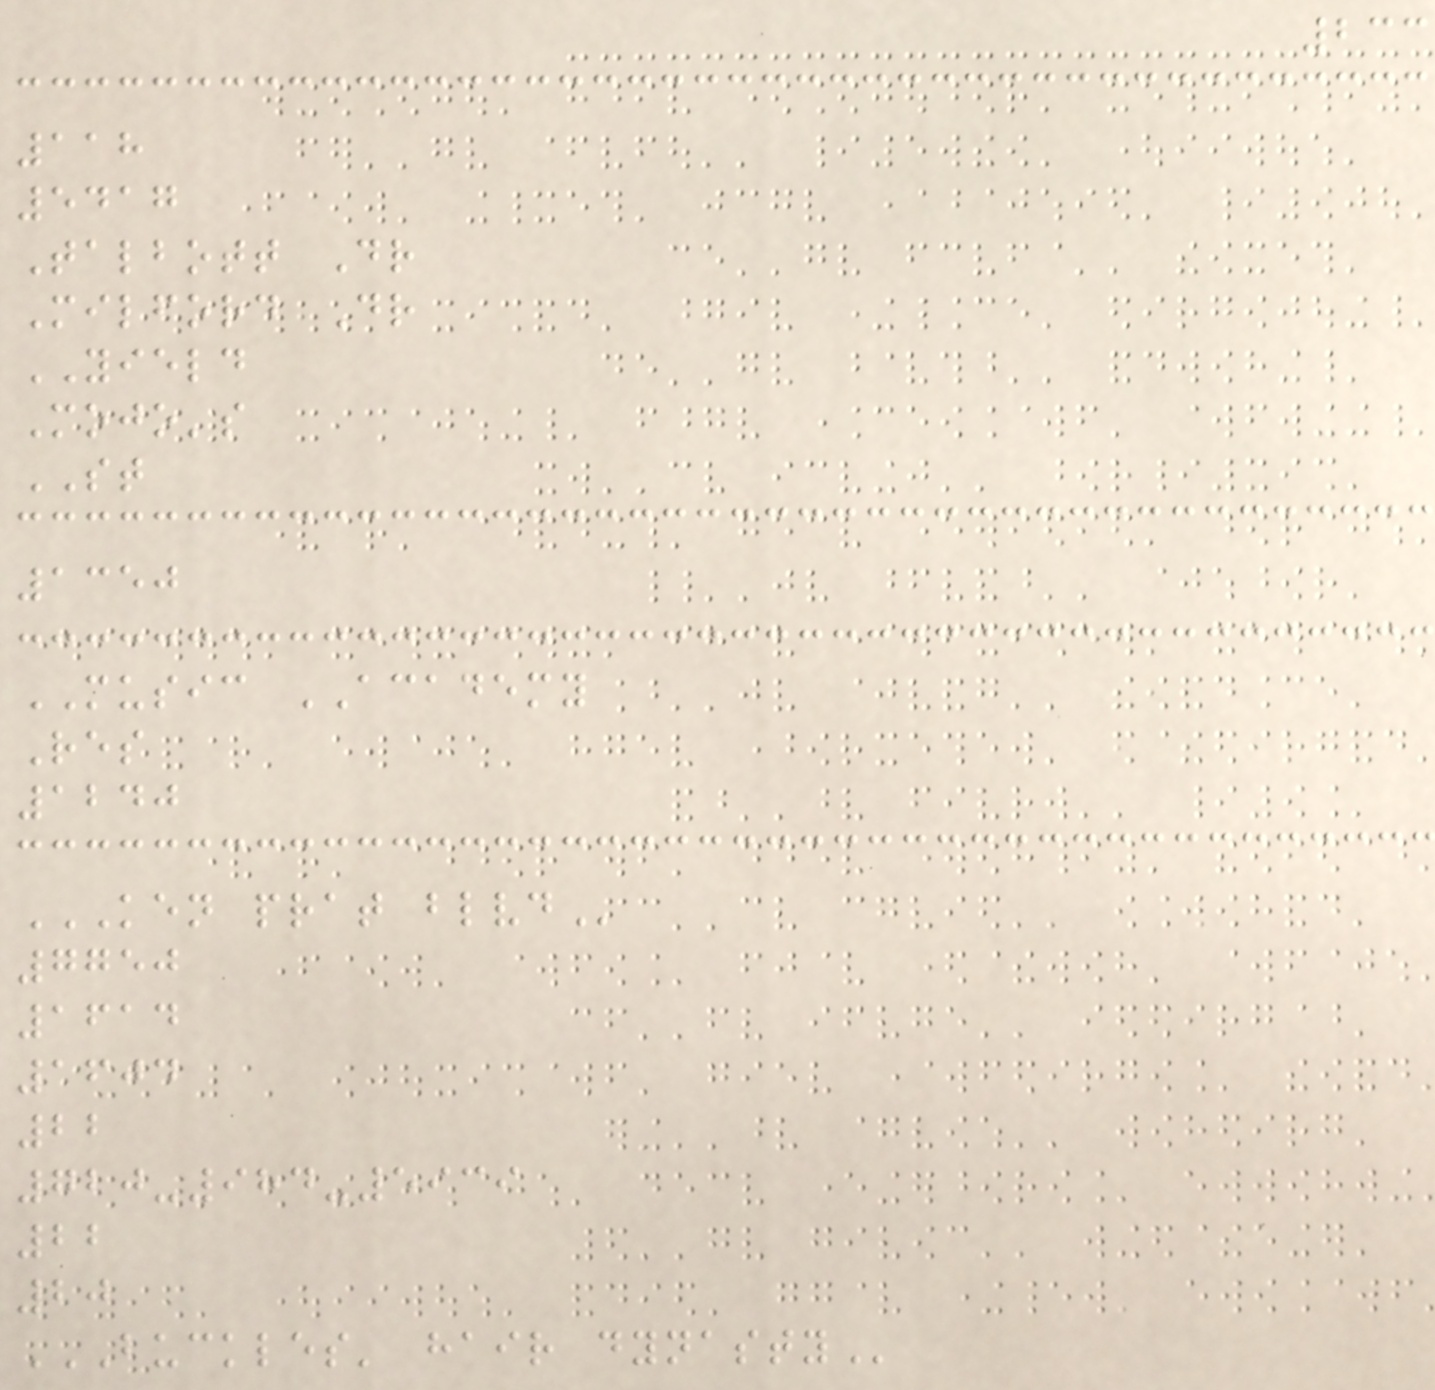233
118
5417
Talbott Dr
Milford Dr
YIELD
Mojo's
ST
1350
MUSIC ACADEMY
Res
1240
KEN PRAT BLVD
7750
1614
1604
22
720-984-5939
22
20
BUCKLES' HAIR DYNASTY
